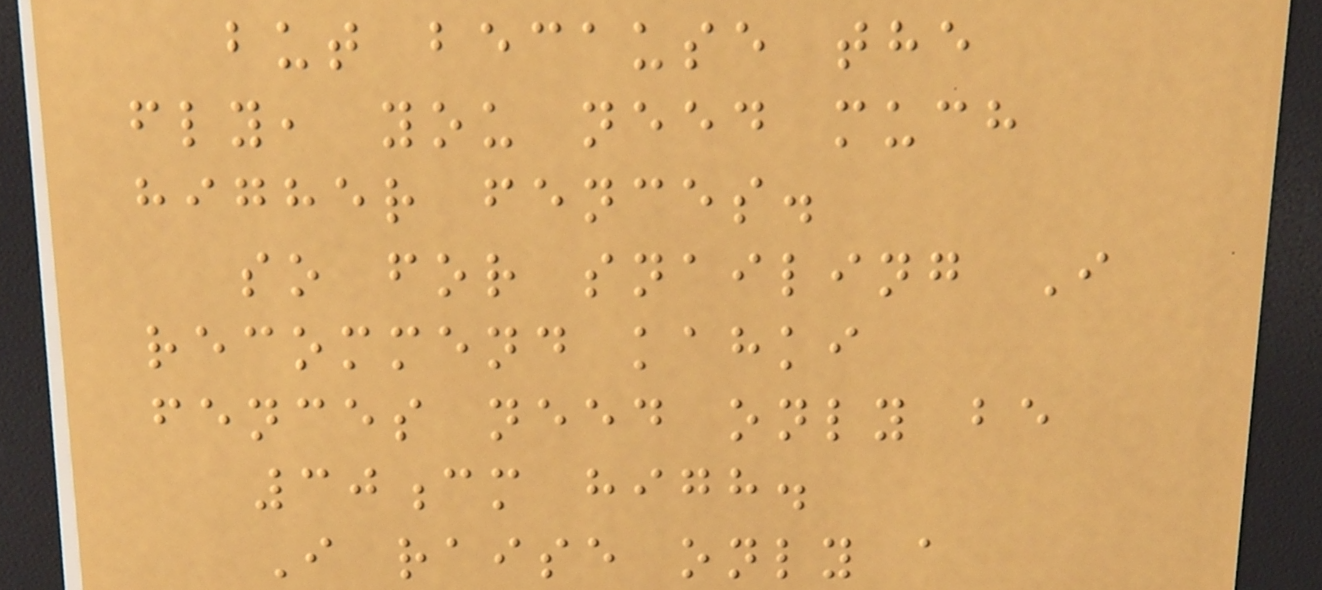but because the
fly, you need much
higher fences.
so for snailing I
recommend kahki
fences need only be
30cm high.
I raise only a
